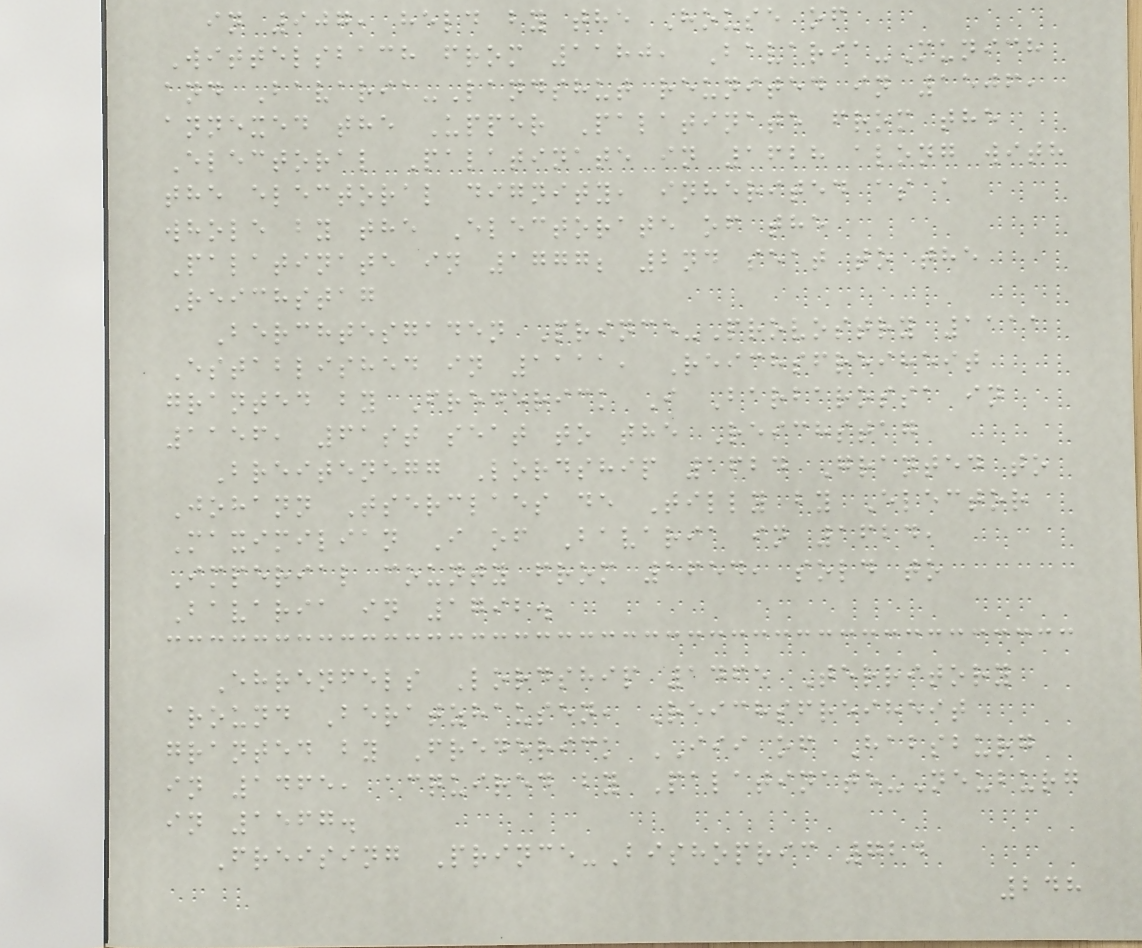in 907, held by the House of
Wittelsbach from 1180, Bavaria-Munich
and Bavaria-Landshut reunited in 1506,
annexed the Upper Palatinate from the
Electoral Palatinate in 1628 along with
the electoral dignity, inherited as a
whole by the Electorate of the
Palatinate in 1777; 2nd seat to the
Reichstag
Berchtesgaden Prince-Provostry 1111
Established in 1111, Reichsfreiheit
granted by Frederick I Barbarossa in
1156, 61st seat to the Reichstag
Breitenegg Lordship 1624 Granted to
Johann Tserclaes de Tilly by Elector
Maximilian I of Bavaria in 1624,
Imperial county from 1654, sold to
Bavaria in 1792.
Ehrenfels Lordship 1465 Territory
around Beratzhausen, Reichsfreiheit
granted by Frederick III of Habsburg
in 1465, acquired by Palatinate-Neuburg
in 1567.
Freising Prince-Bishopric 724
248
